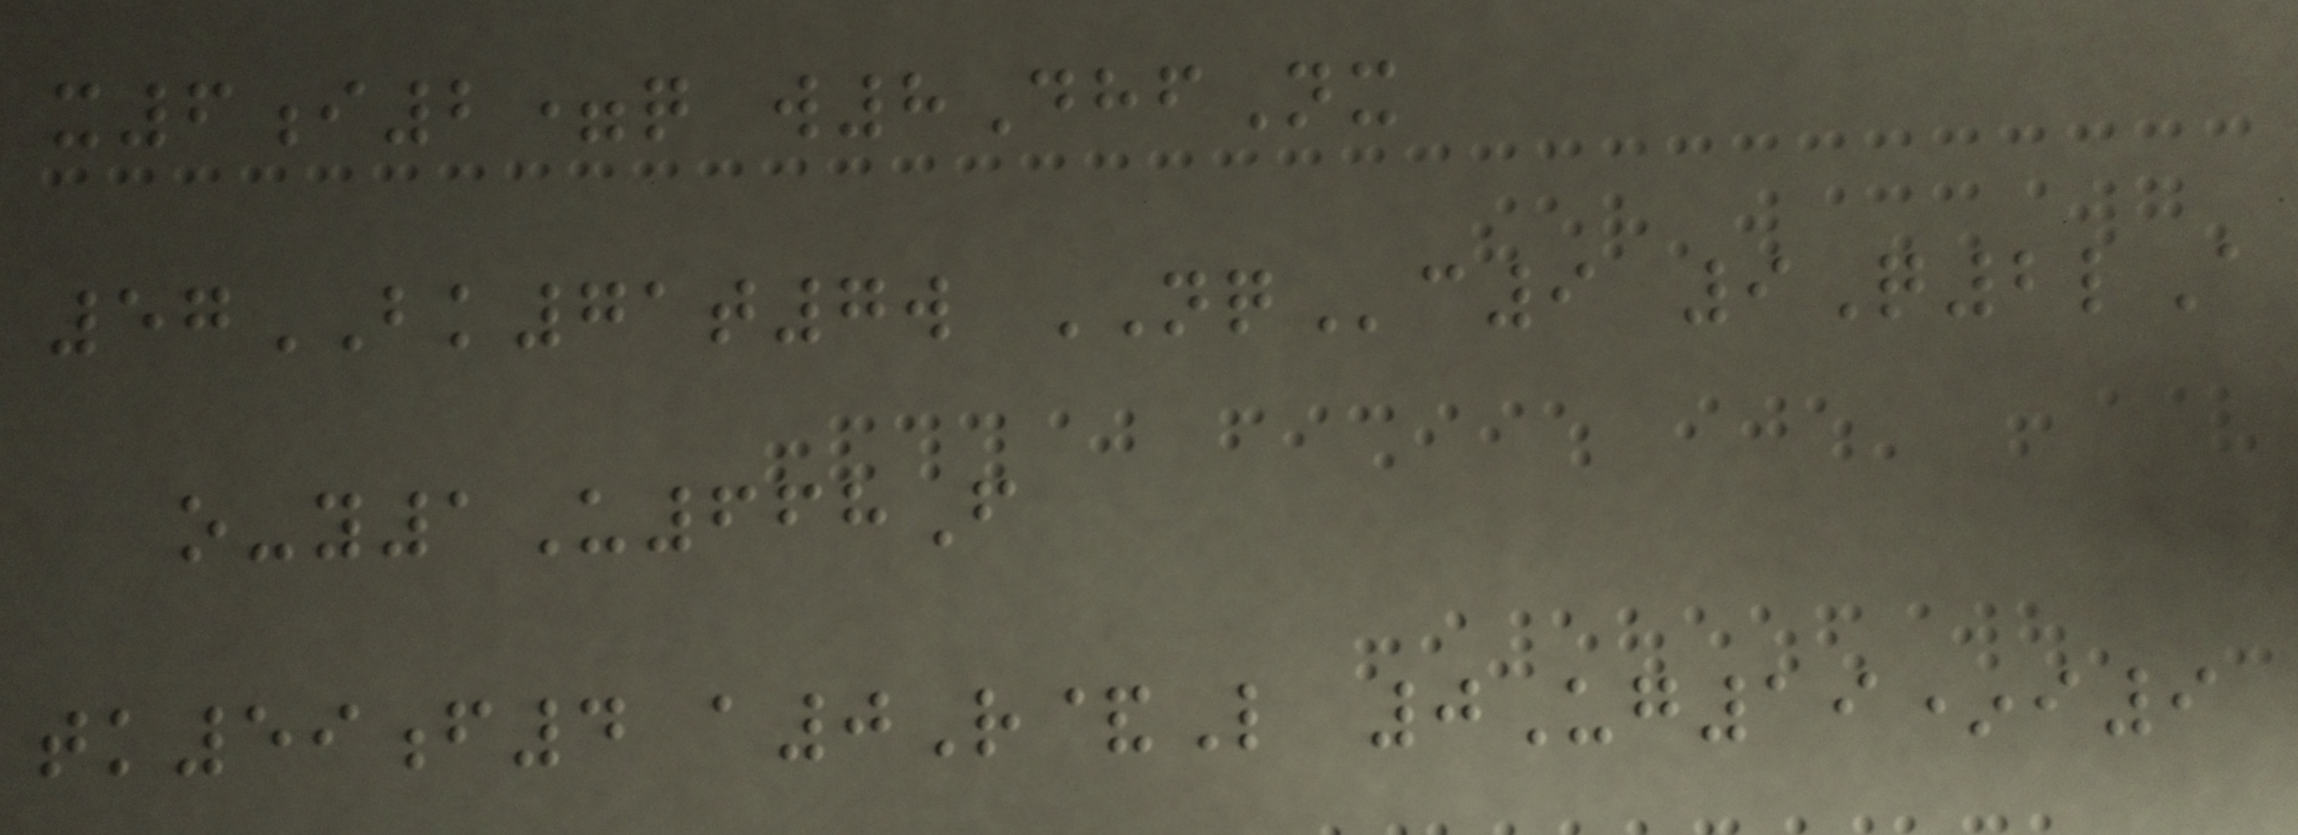x6i2=q w8DhfNx
57BK71t7w NQc9 9Q2lA
o-y1U668F
tk59f4 a0R&L 0Ug19*i9
